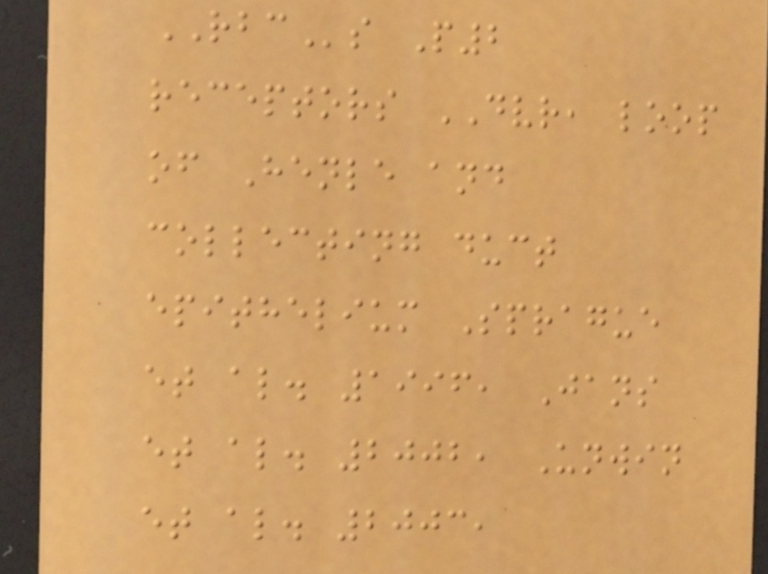RBCs P2
receptors DVR, loop
of Henle and
collecting duct
epithelium Sprague
et al. 1996, Jans
et al. 2002, Unwin
et al. 2003,
